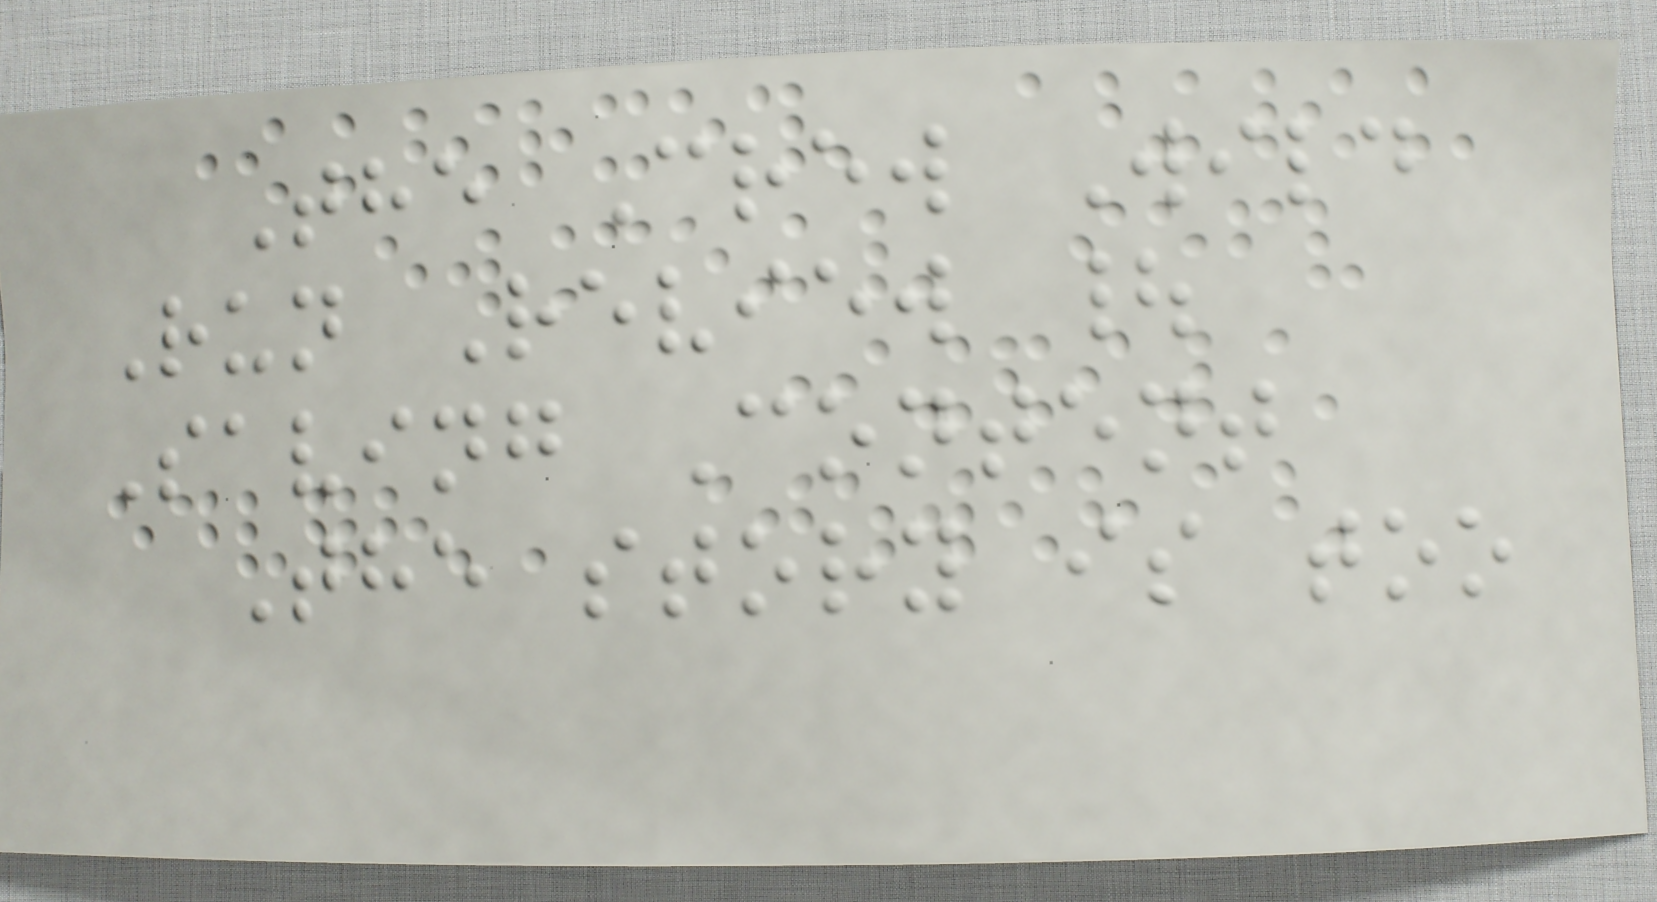The Crew Wild
Run Review |
Saving Content
The story is too
